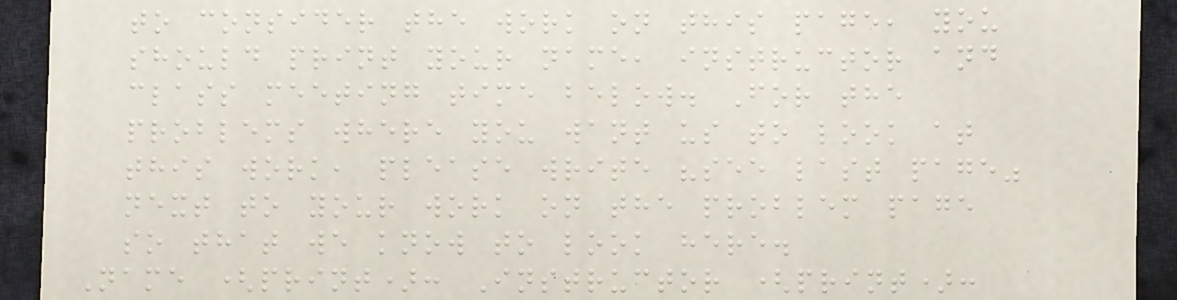to consider the work on this page, you
should print your name, instructor and
class meeting time below. For the
problems where you want us to look at
this work, please write "see last page"
next to your work on the problem page
so that we know to look here.
Name (print): Instructor (print):
